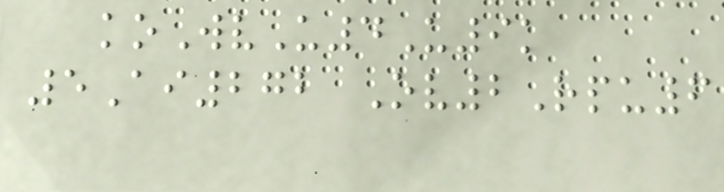koWvU4U9k
5Ai272 Ov2Rpu6
